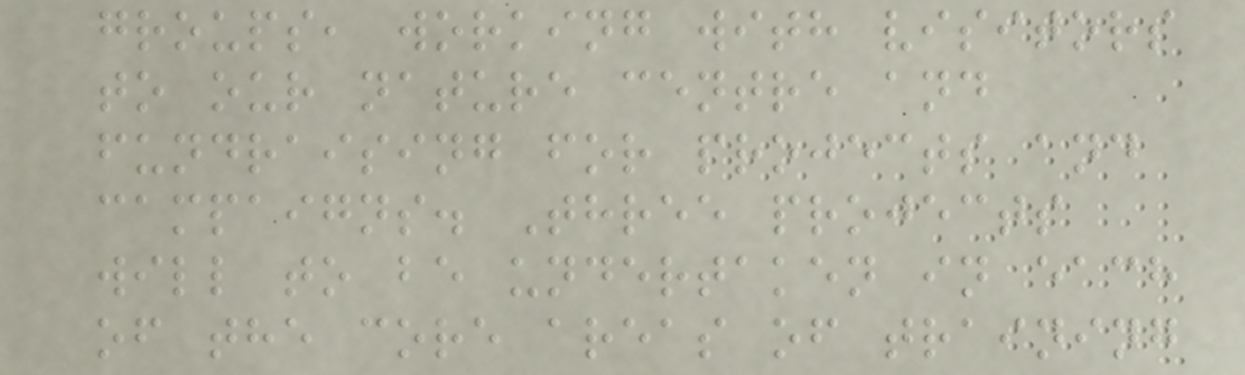groups, working with visitors
to our nature centre and
fundraising for projects and
campaigns. Three projects
will to be undertaken in each
of the core areas of training
